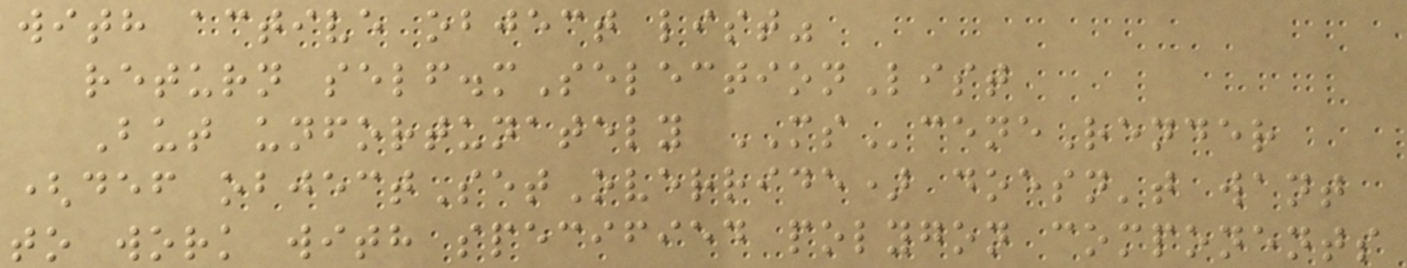with active object list"
return self.mSelectionList
But unfortunately MSceneRender
(def objectSetOverride) doesn't want
to work with specified polygon components
